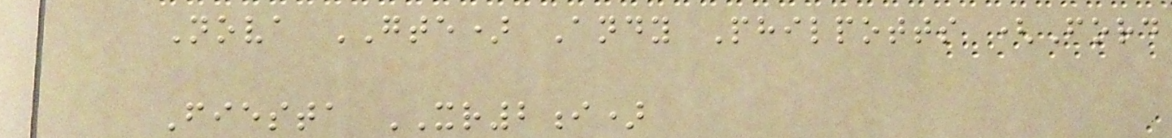Nova GTE) Andy Philpotts (Ford
Fiesta XR2i)
